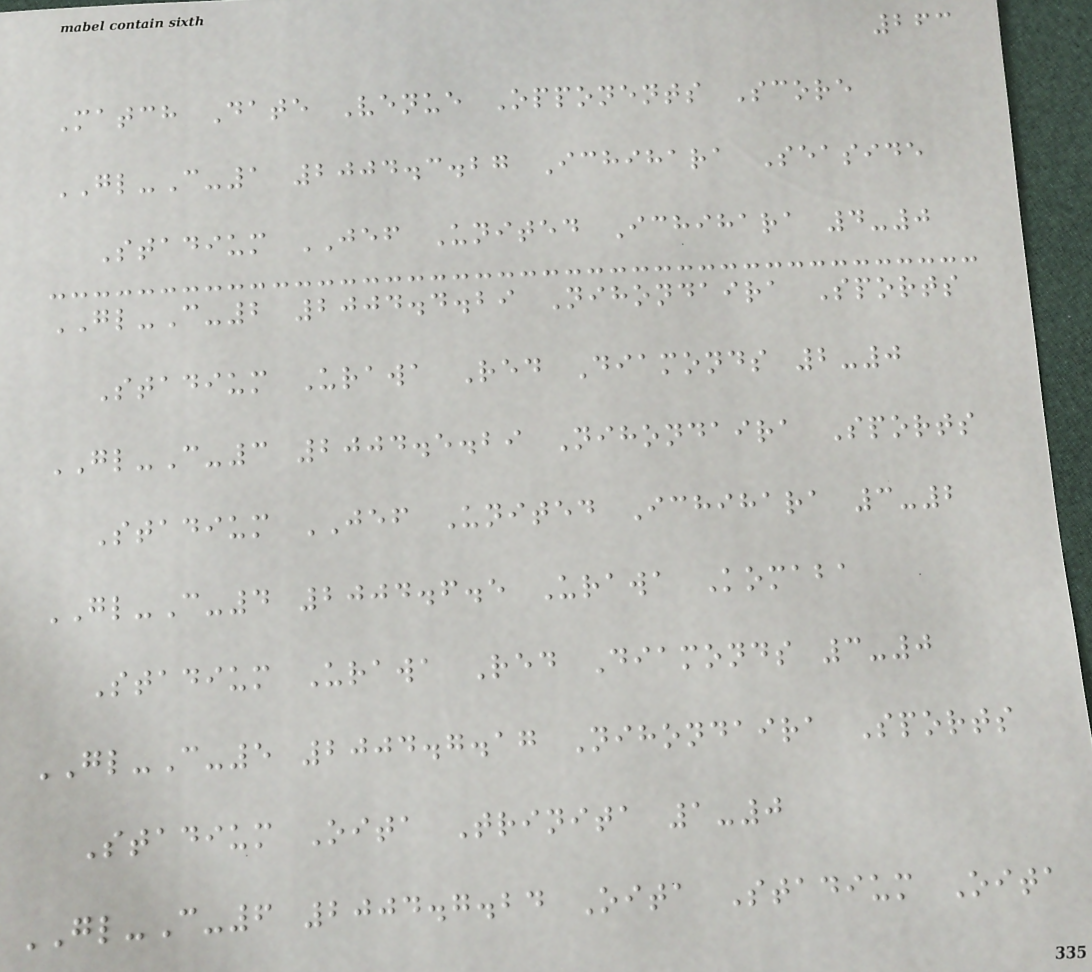263
Match Date Venue Opponents Score
GL-C-1 2004.3.27 Ichihara Seaside
Stadium JEF United Ichihara 4-0
GL-C-2 2004.4.29 Nihondaira Sports
Stadium Urawa Red Diamonds 2-0
GL-C-3 2004.5.29 Nihondaira Sports
Stadium JEF United Ichihara 3-2
GL-C-4 2004.6.5 Urawa Komaba
Stadium Urawa Red Diamonds 3-0
GL-C-5 2004.7.17 Nihondaira Sports
Stadium Oita Trinita 1-0
GL-C-6 2004.7.24 Oita Stadium Oita
